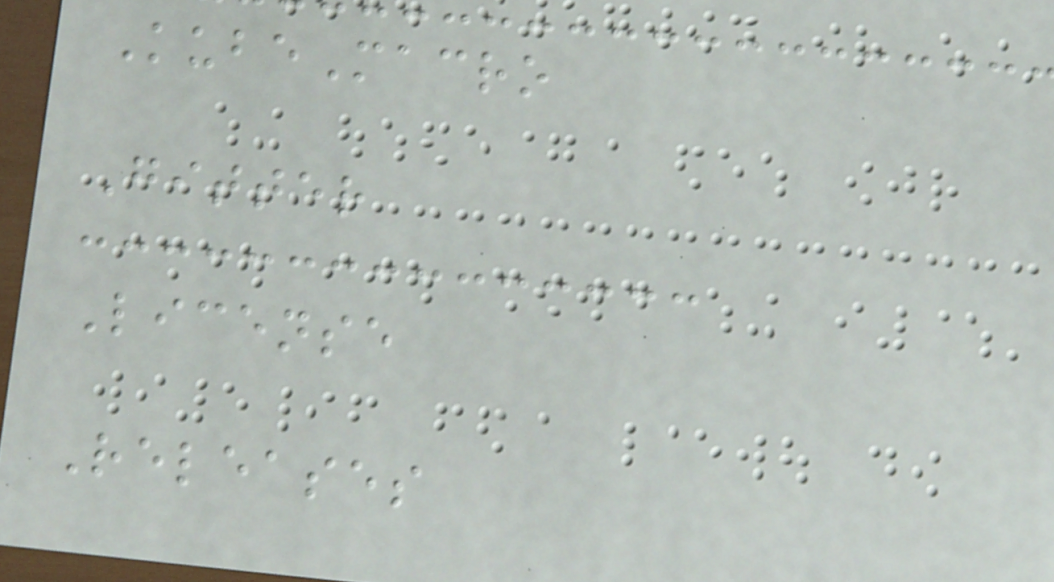KubeMacro
Gitter
License
Releases
